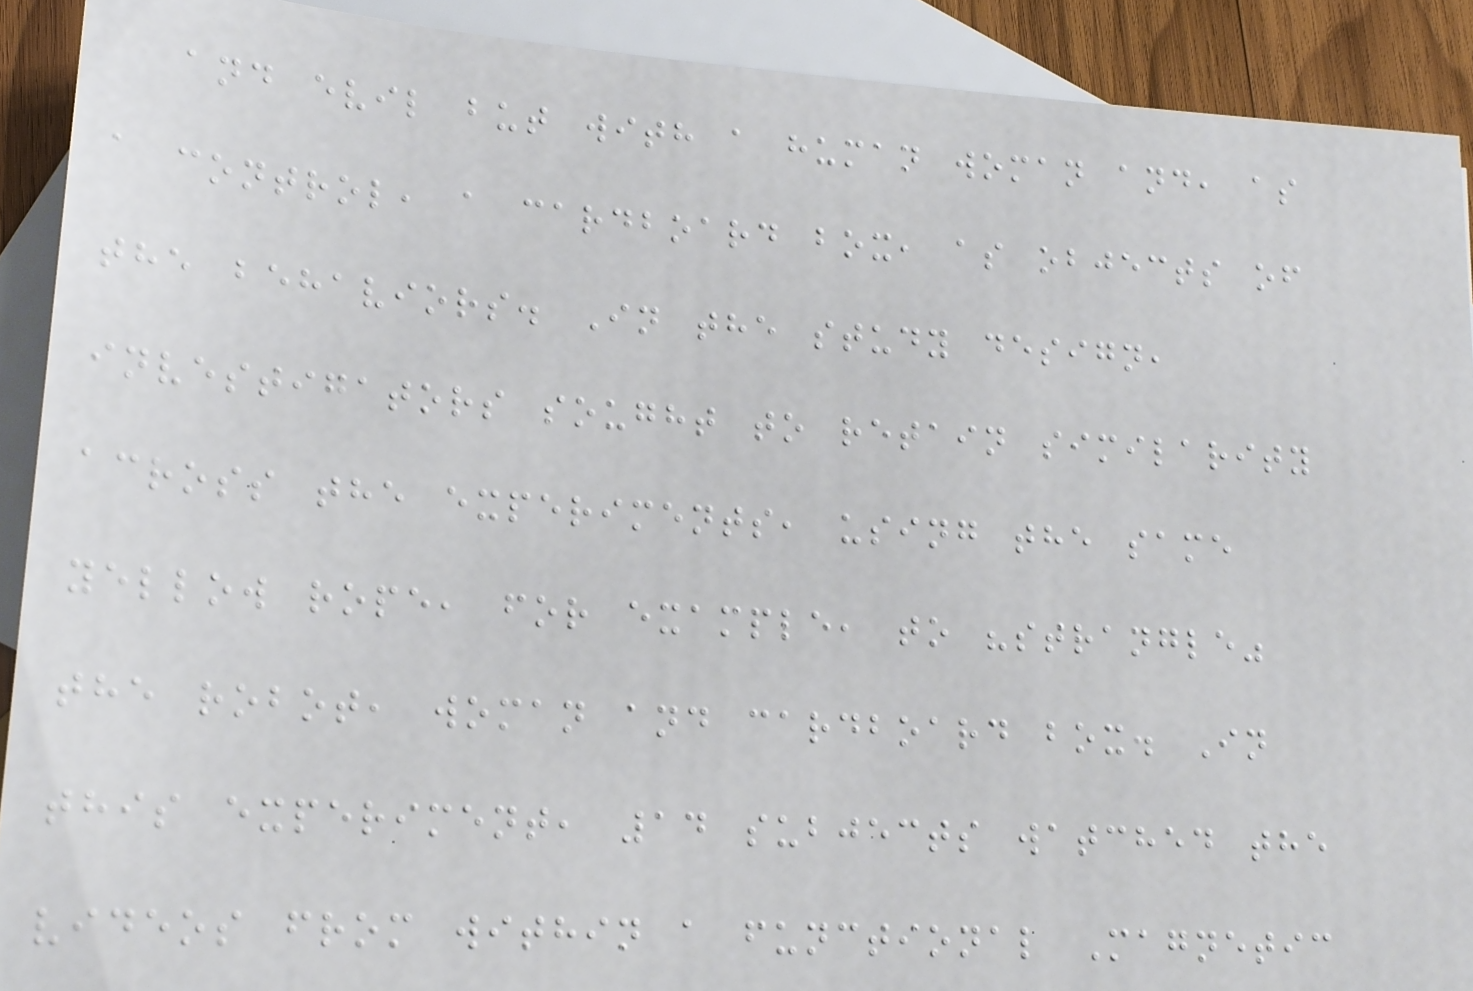and evil but with a human woman and, as
a control, a cardboard box, as objects of
the behaviors. In the study design,
investigators sought to retain similarity
across the experiments, using the same
yellow rope, for example, to "strangle"
the robot, woman and cardboard box. In
this experiment, 14 subjects watched the
videos from within a functional Magnetic
